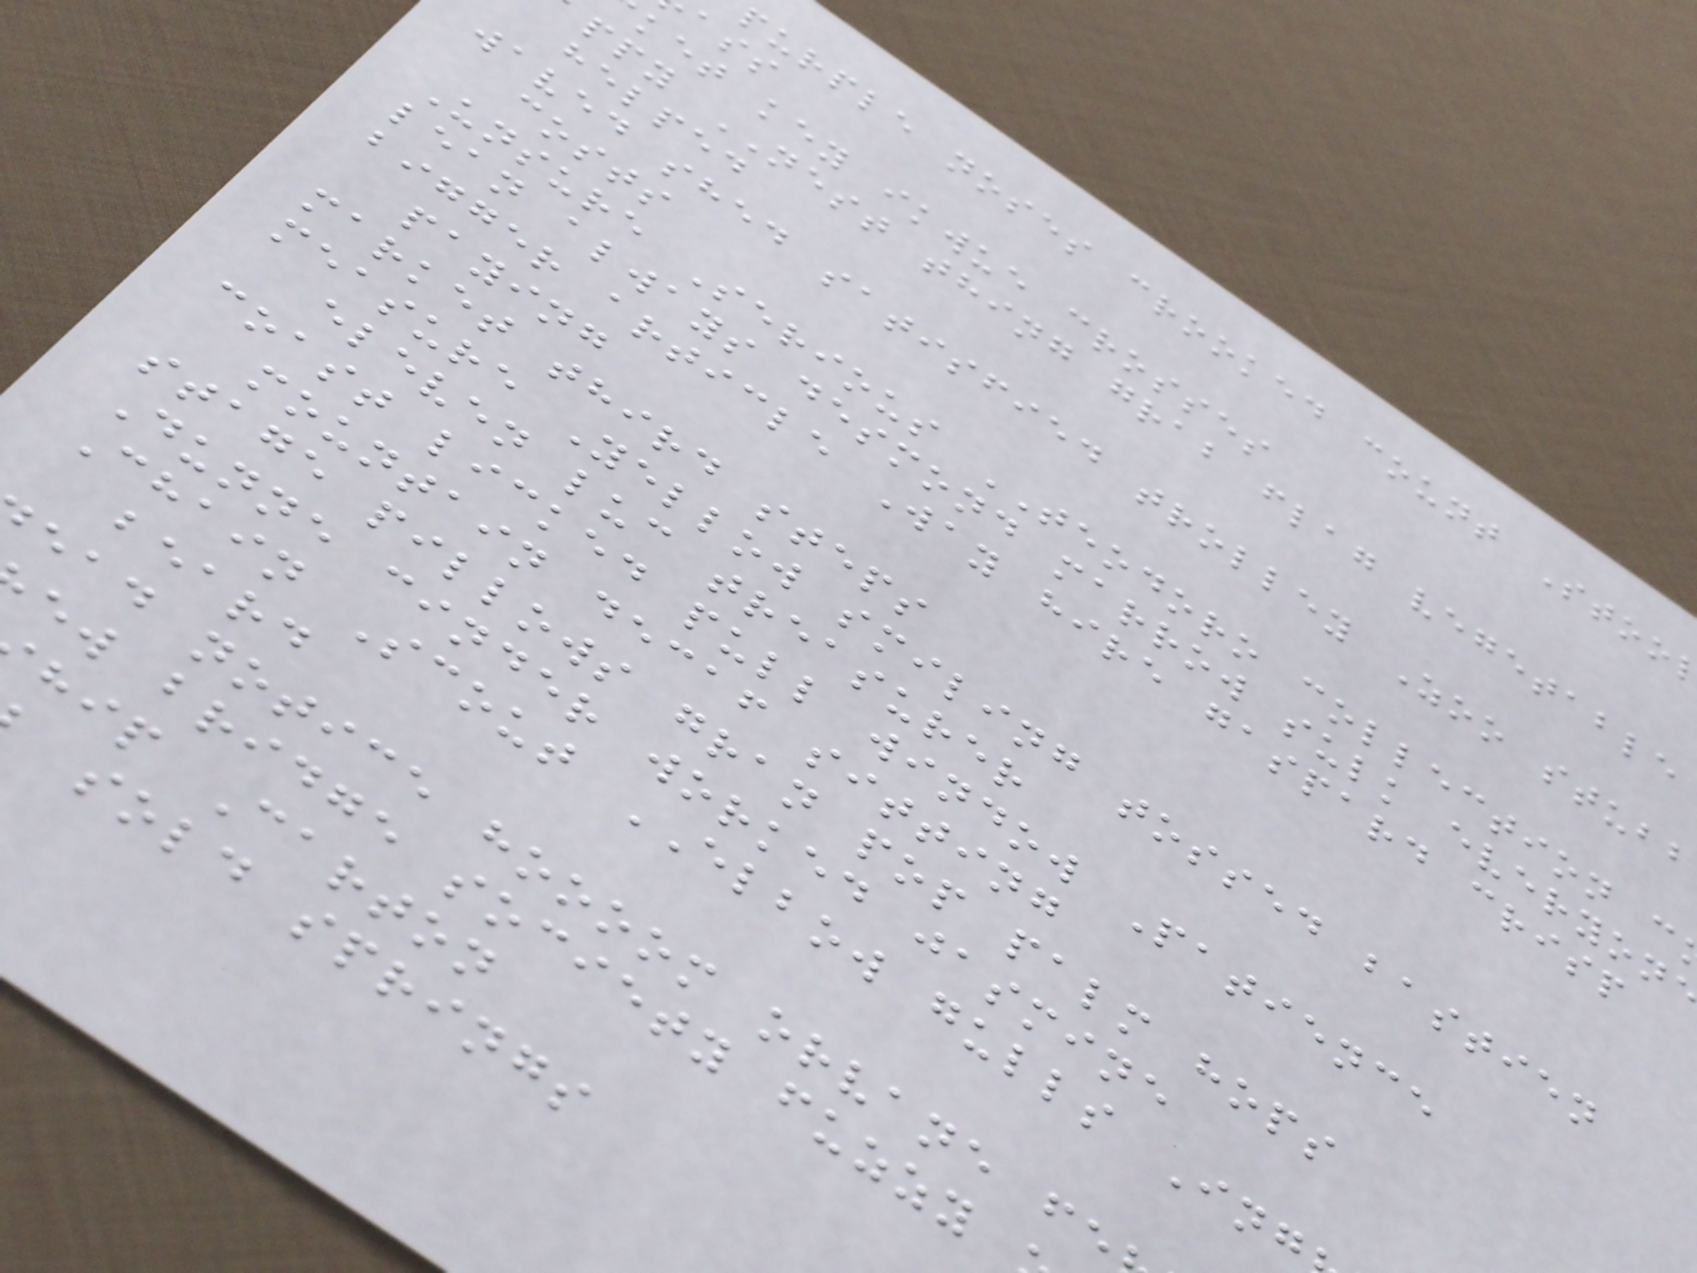purple noses crooked count Stoo
ket key ikwue crosses
ppy NEST thing grab flag vegetable
helped
waved shed satisfied trolley Zoo stubb
costs
Unsure Serious TEODORO collection c
lean always desmond marrow sulk everyon
bigger article Way hire gaspard crisp
paying
market third steps
measure Yellow smiling tossed bastien
eleven luc treasurer
coast licked pull window Patience
mountain decaf sitting
stage pillows gran pop palm hops
Dunne cinder worked jasmine
Chain Scout ELBOW gulls Ing
beard
ead notice hoooom orvane fe
ew bridge society fuzzy
hip Carton
sold springs
